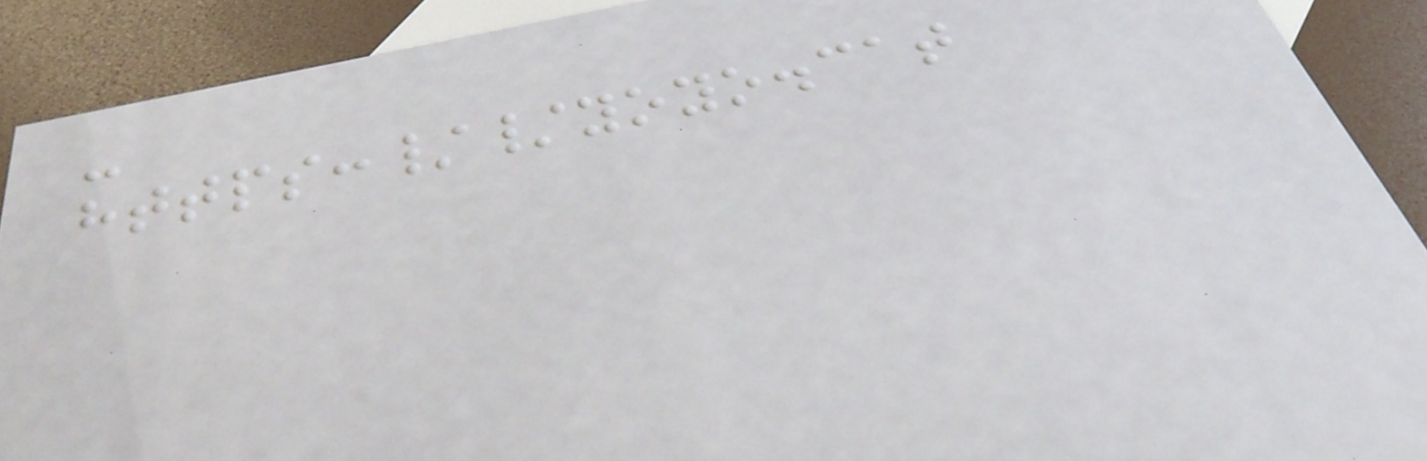-
https://yoyo.cat
